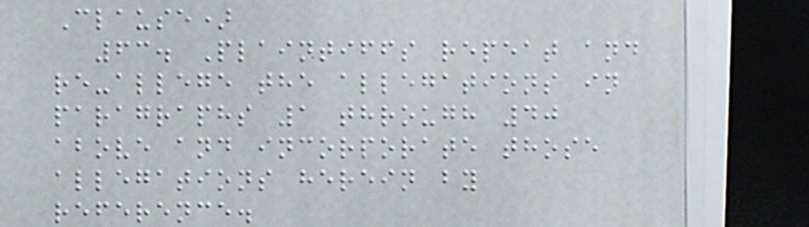Clause)
63. Plaintiffs repeat and
re-allege the allegations in
paragraphs 1 through 40
above and incorporate those
allegations herein by
reference.
